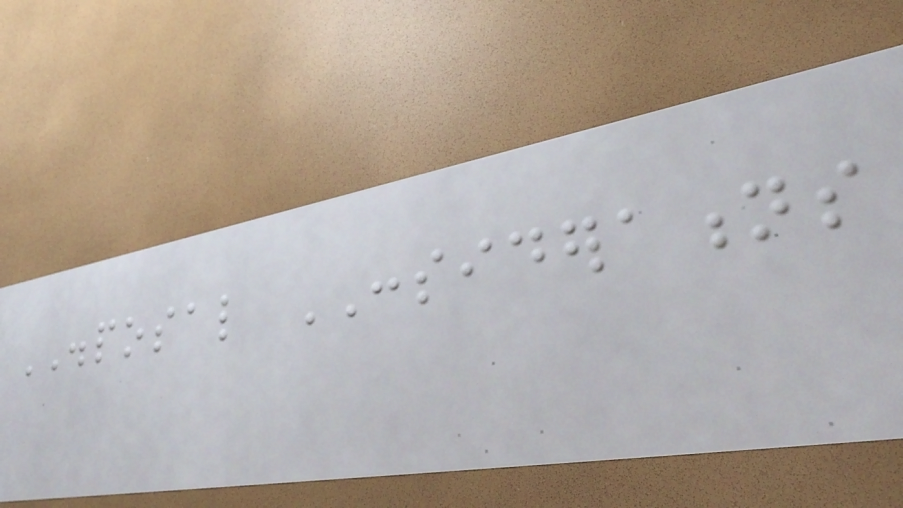DISPOSAL CONSIDERATIONS
